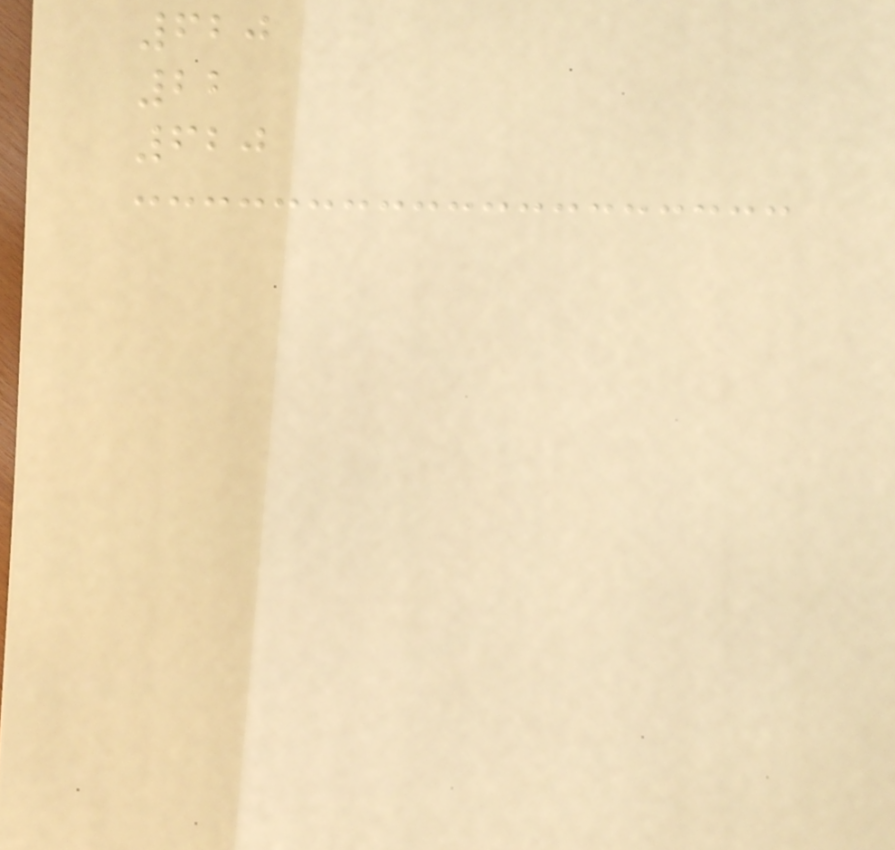620
22
620
